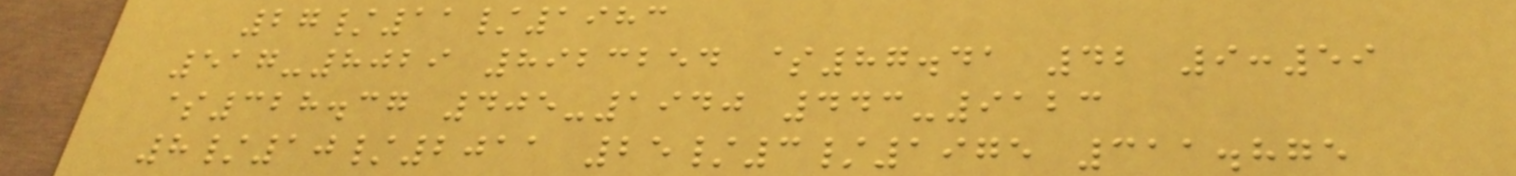27/11/1983
517-8029 8923254 $87.41 42 9:59
$328.37 405-1940 443-9123
8/10/2011 25/3/1975 311.875
